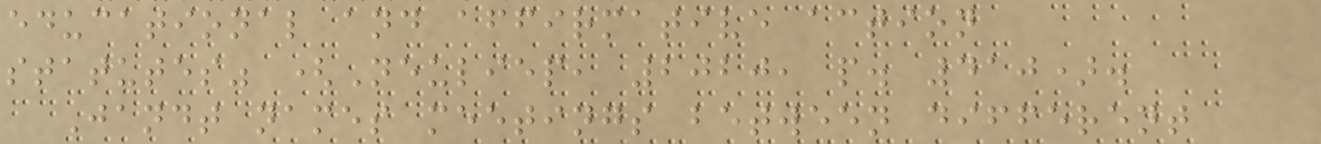educational and affirmative action
statutes" (Neuliep, 2020, p. 410).
Jandt names meetings between different
